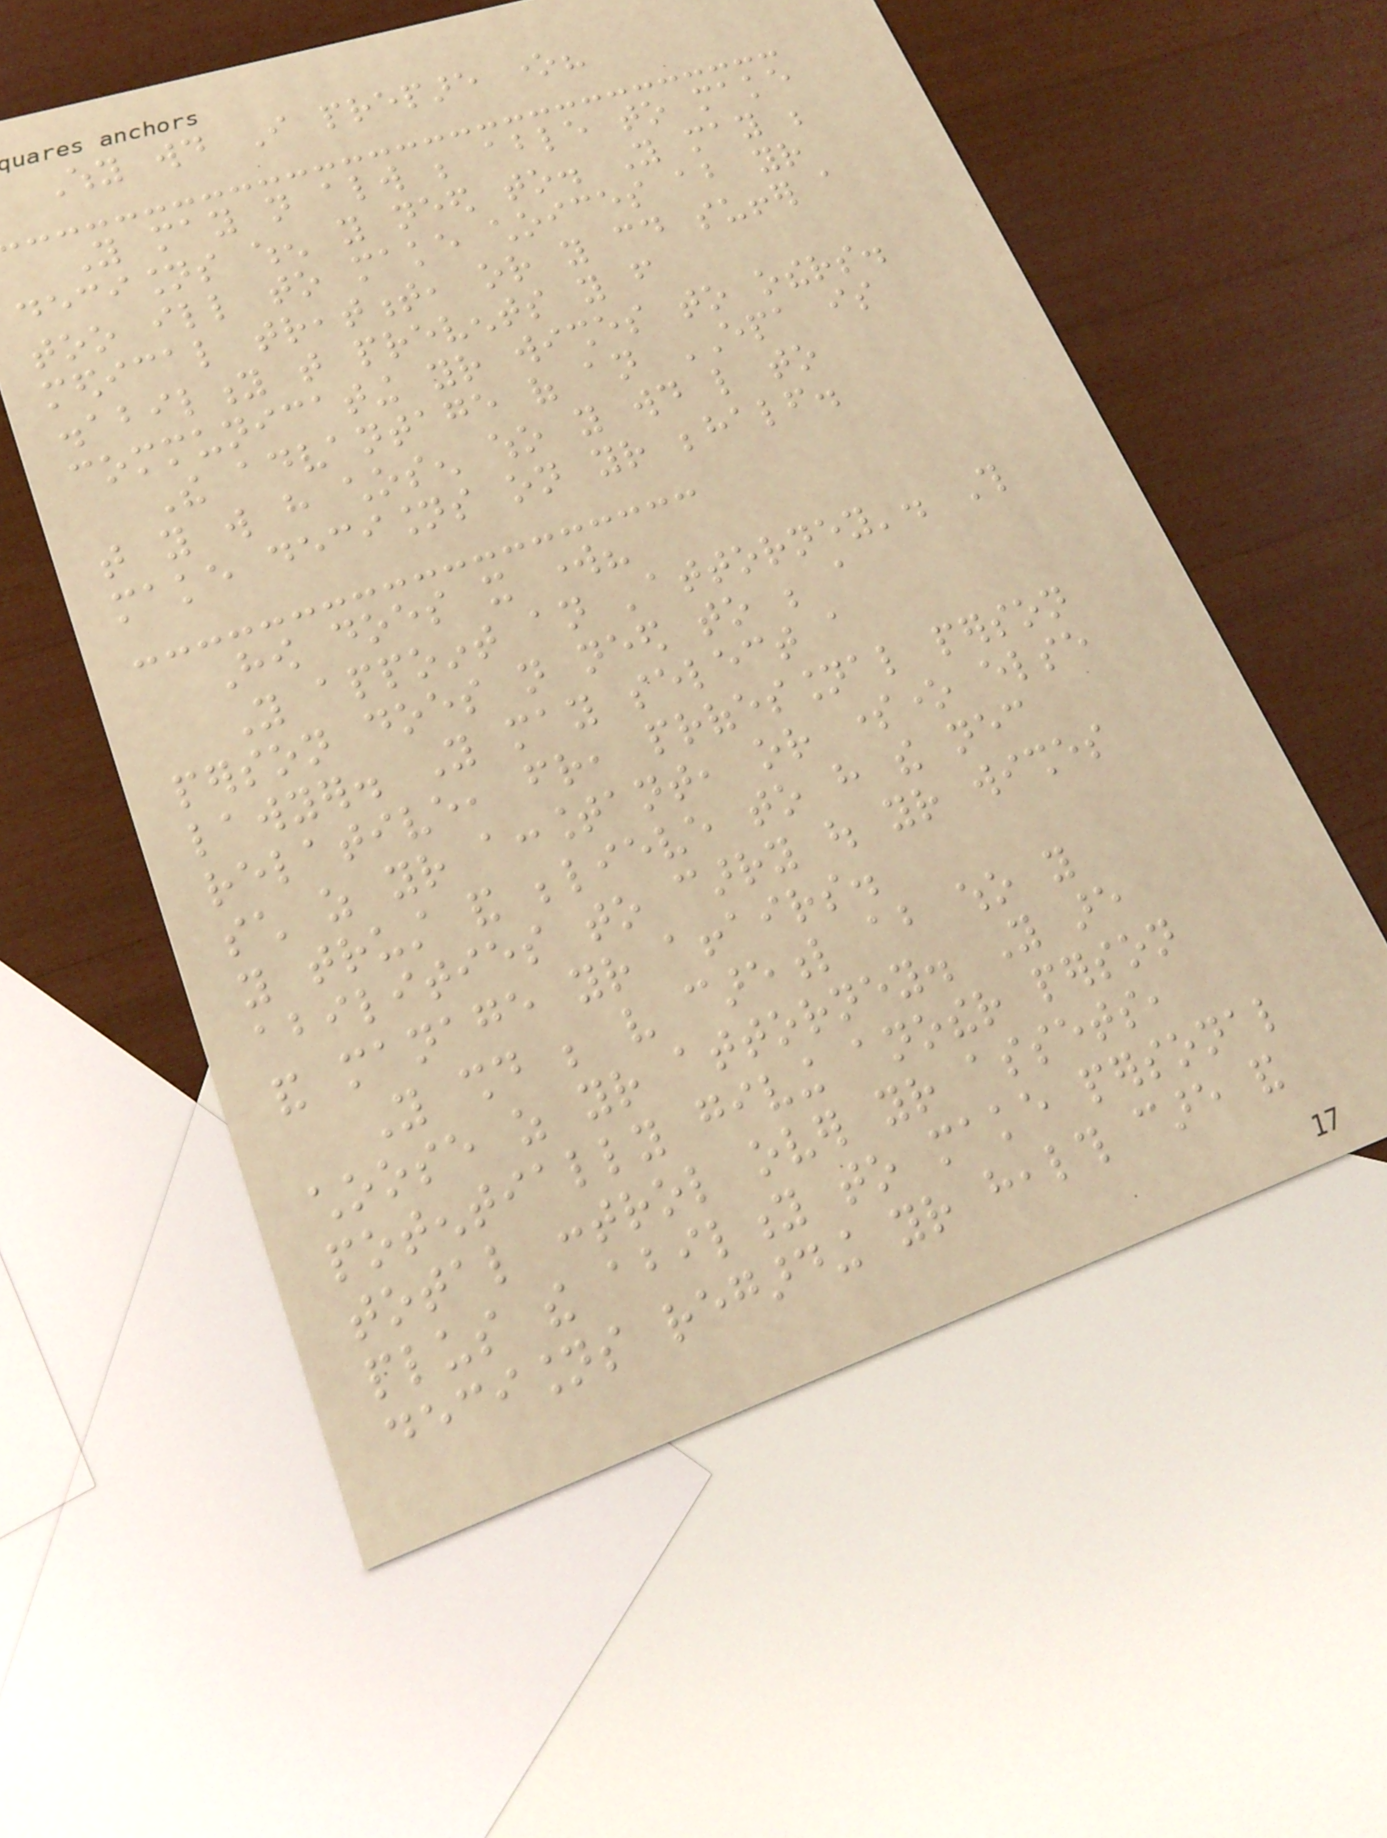Why would I prepare one?
You may not always be able to make
decisions when you need to. You may be
too ill to make choices about your
medical treatment, or you could suffer a
disability that prevents you from
communicating your wishes to others.
The advantage of an EPA is
that you will have chosen who you would like to
make decisions on your behalf.
How does it work?
You appoint an 'attorney'. This
person does not need to be a
lawyer. You may select a
relative, friend, professional person
such as your accountant, or someone else
you trust and believe to have the necessary
abilities to carry out your wishes
and manage your affairs.
You should be very careful about who you
choose as your attorney. You are
potentially giving another person
total control over your assets,
plus the ability to make personal
decisions regarding your health care and
